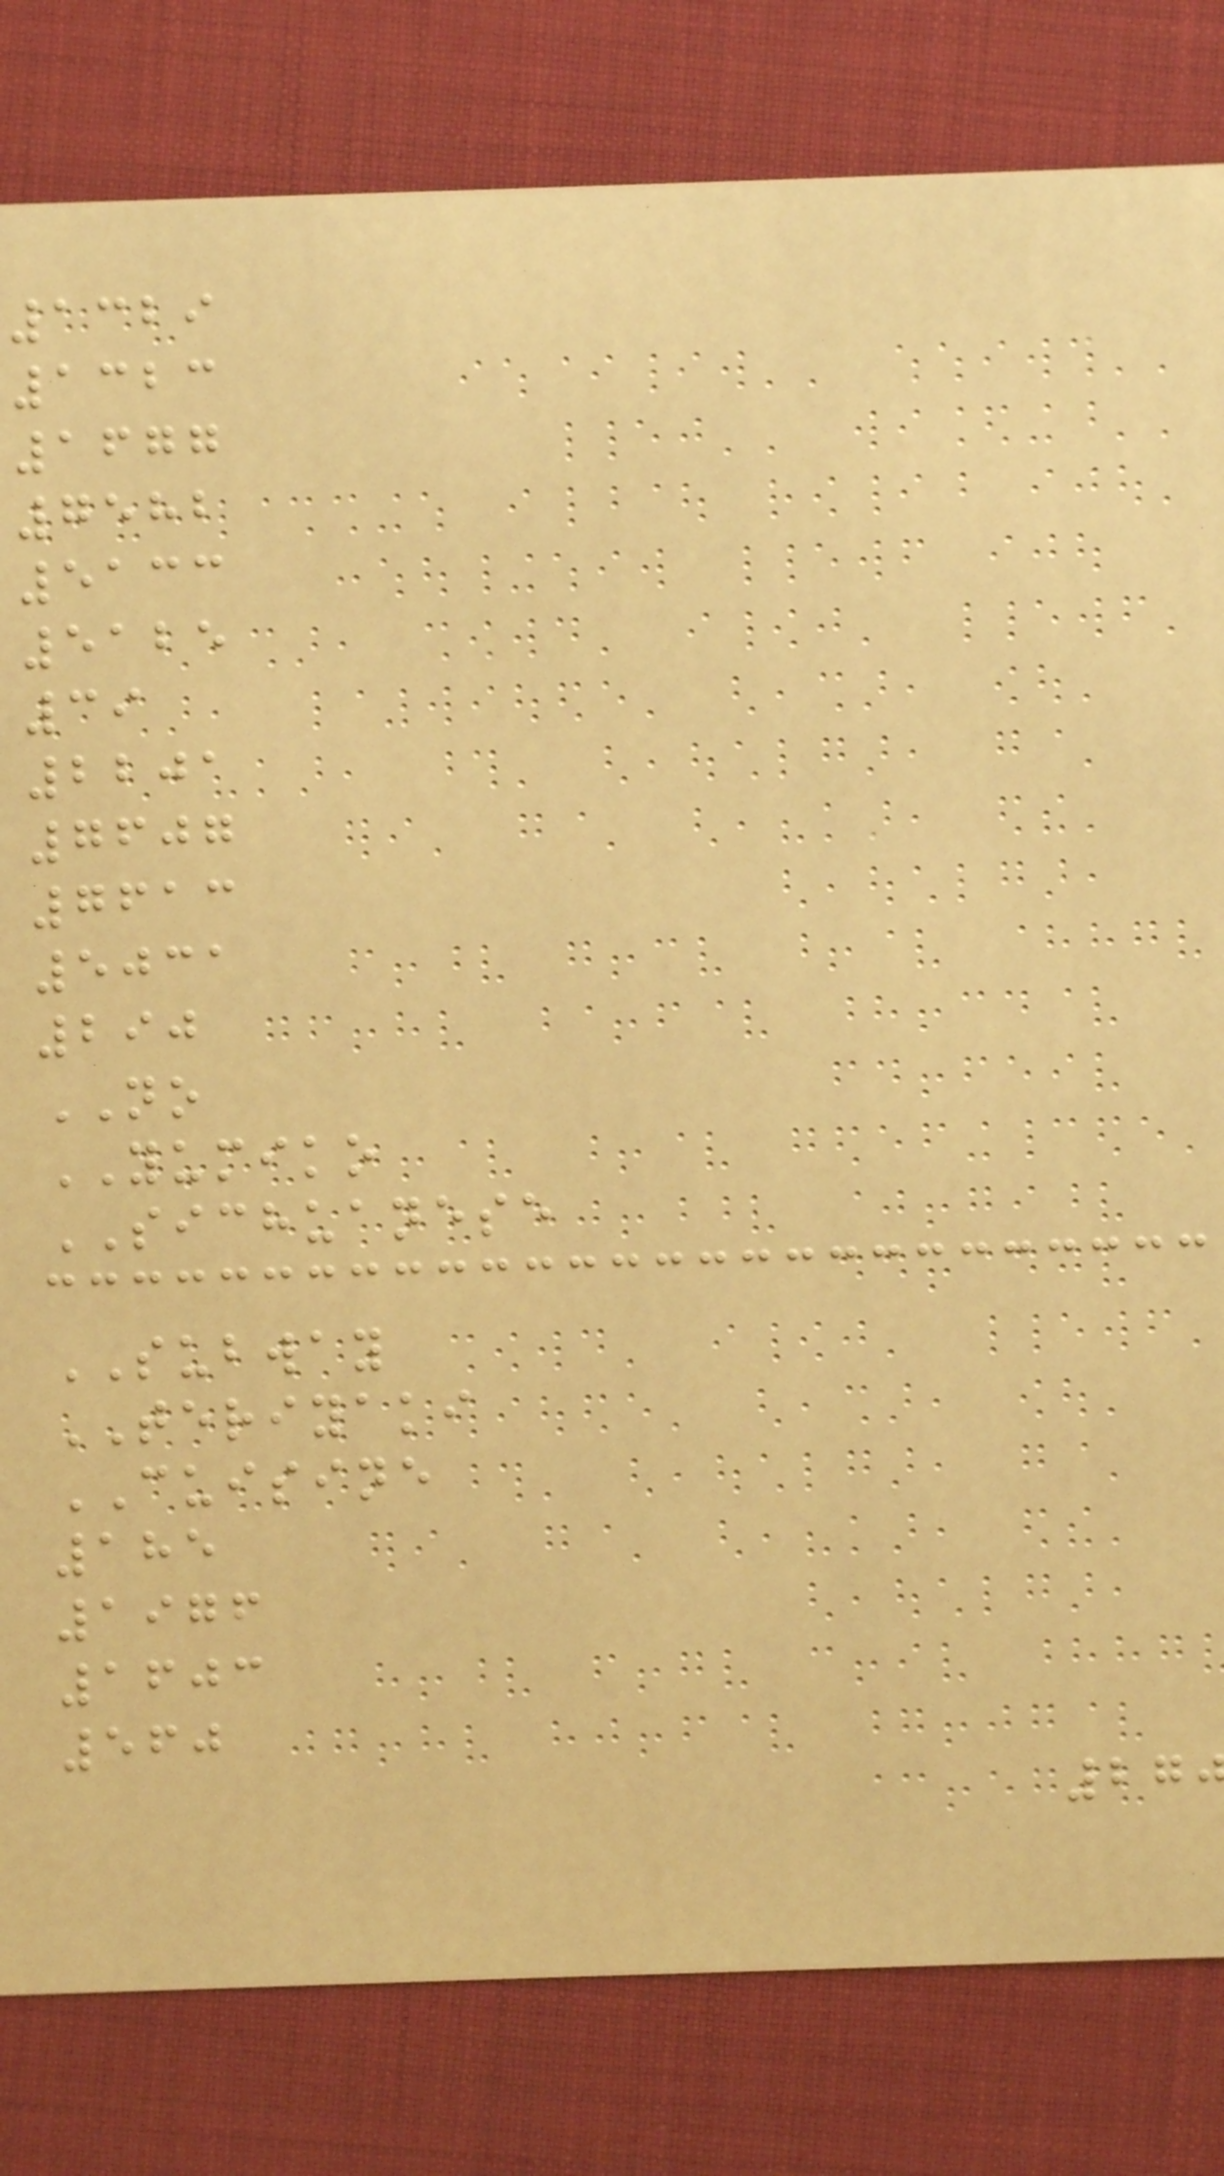1329
1323
1677
7582
5133
5125
39
2201
7607
7613
5031
290
NO
YUMIKO
SICHUANESE
SUBWAY
TERIYAKI
CUISINE
185
1976
1603
560
